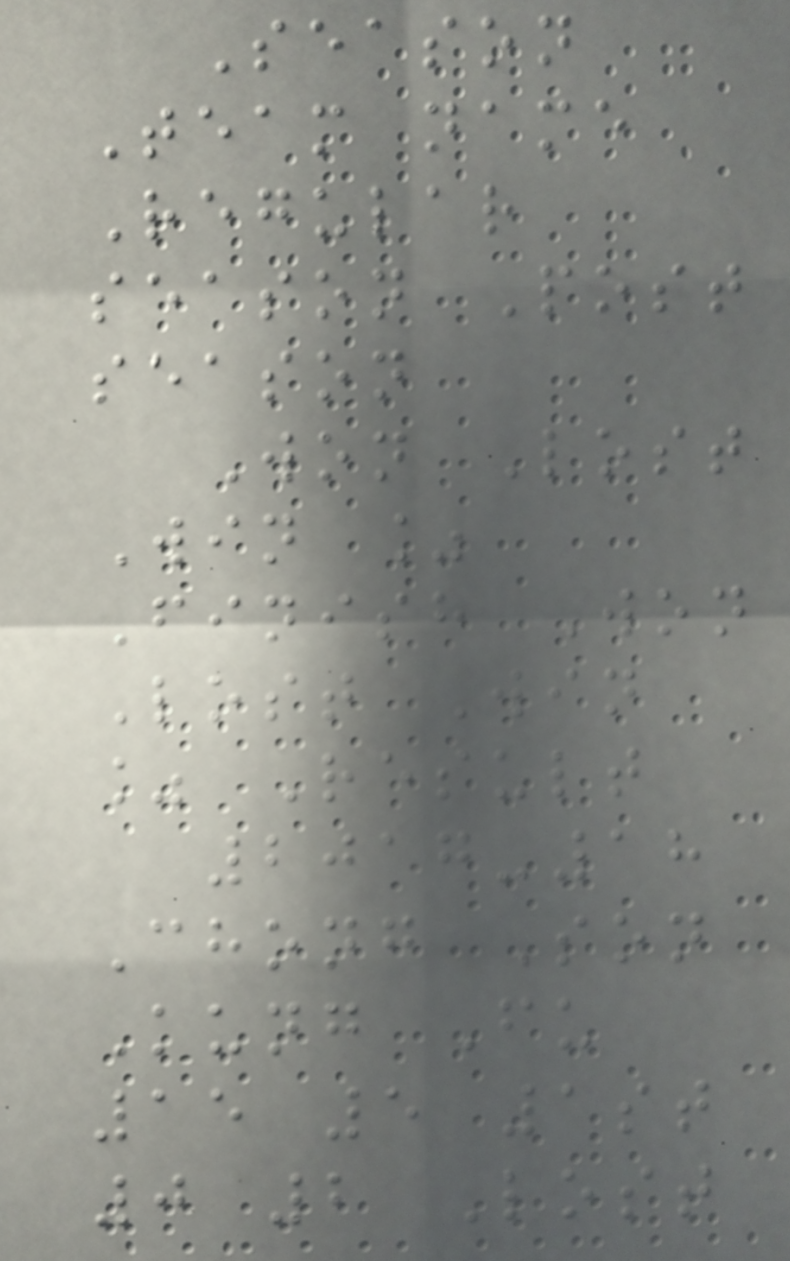Season
Team name
Regular
season Post
season
Won Lost
Win %
Finish Won
Lost Win
% Result
2017-18
Chong Son
Kung Fu
15 5 1st
0 2 Lost
